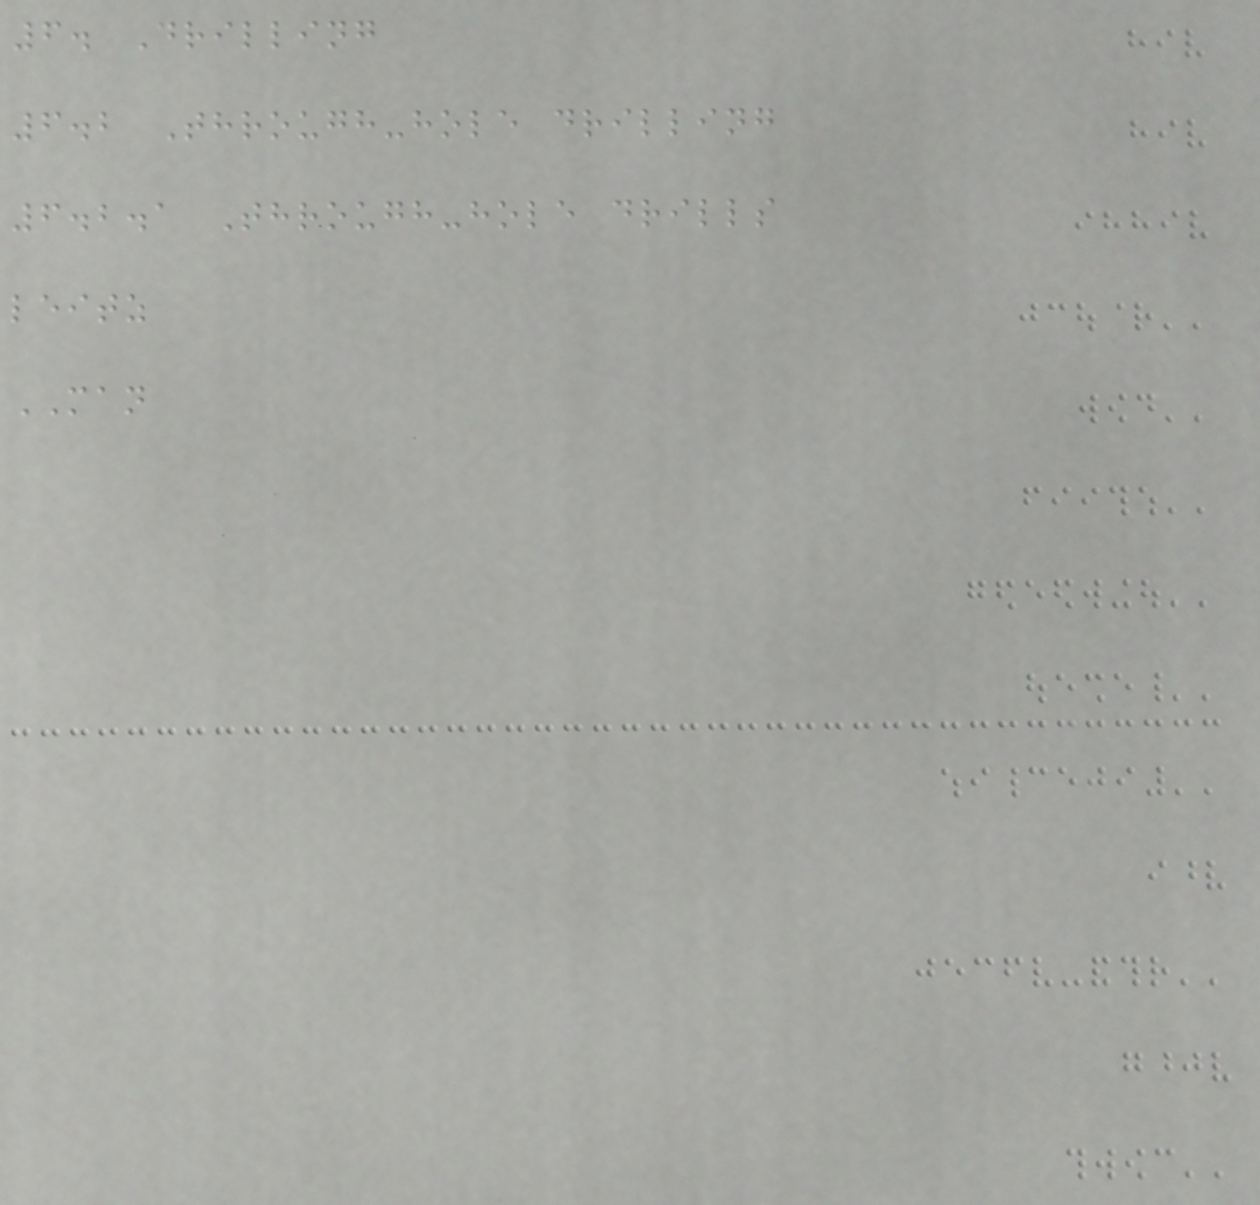6. Drilling
6.2 Through-hole drilling
6.2.1 Through-hole drills
leitz
MAN
